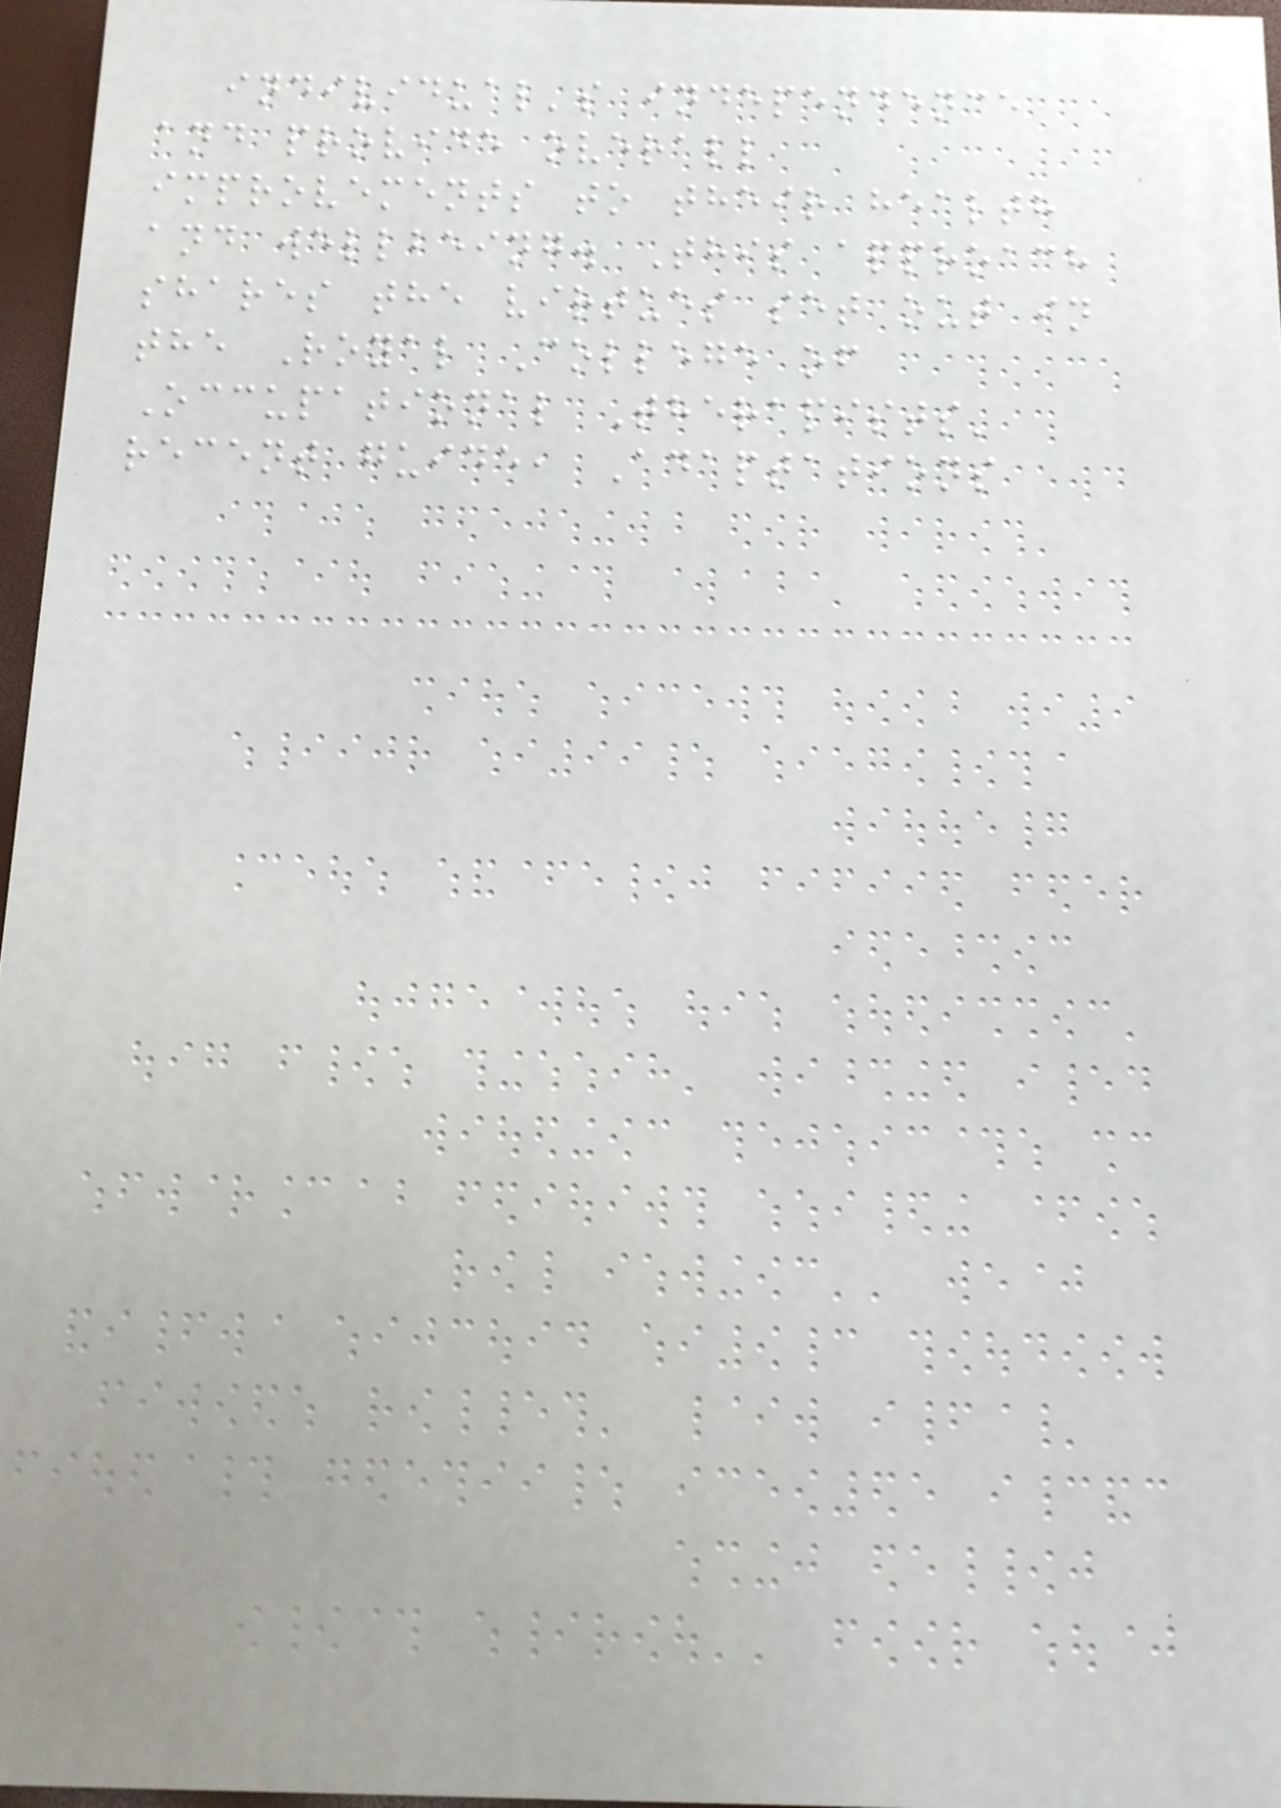individual's independence
and provide overall
improvements to their health
and wellbeing. This approach
shares the virtues set out in
the Royal College of
Occupational Therapists'
recent guide, Adaptations
